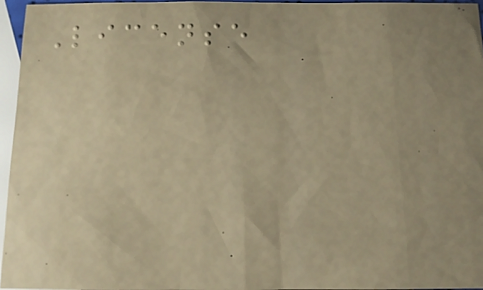License
